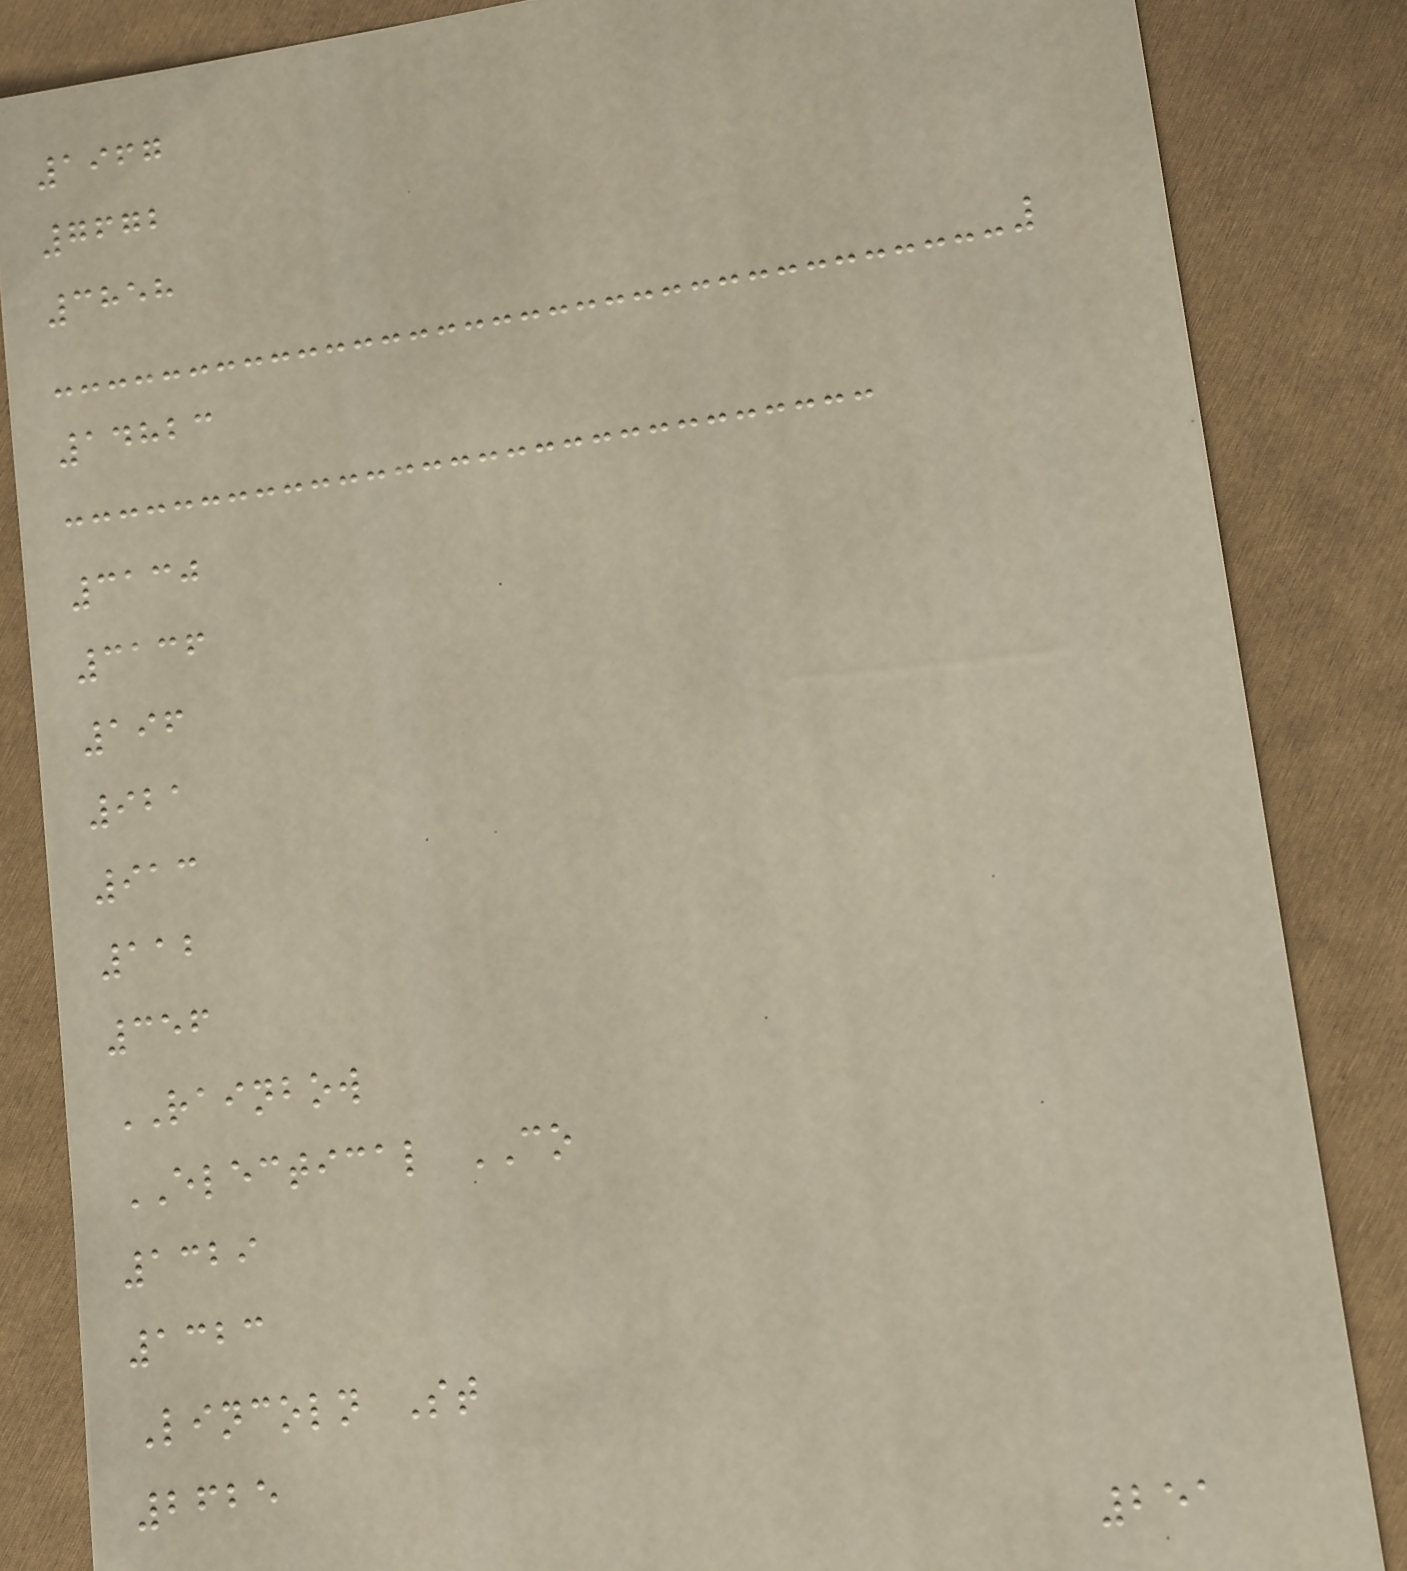1967
7672
3858
14823
3130
3136
196
921
913
112
356
RAINBOW
ELECTICAL CO
1329
1323
Lincoln St
2625
251
